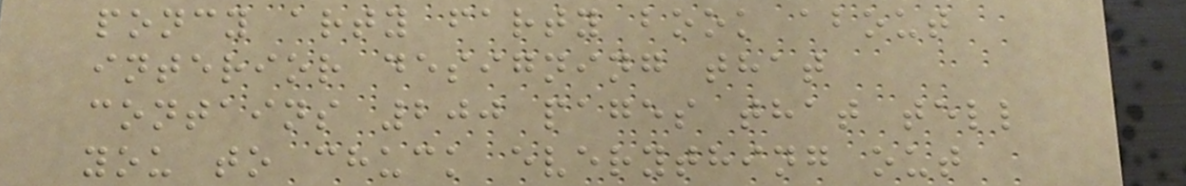poncy arty farty book about
interior designing that
contains 200 pages that tell
you to chuck everything out
